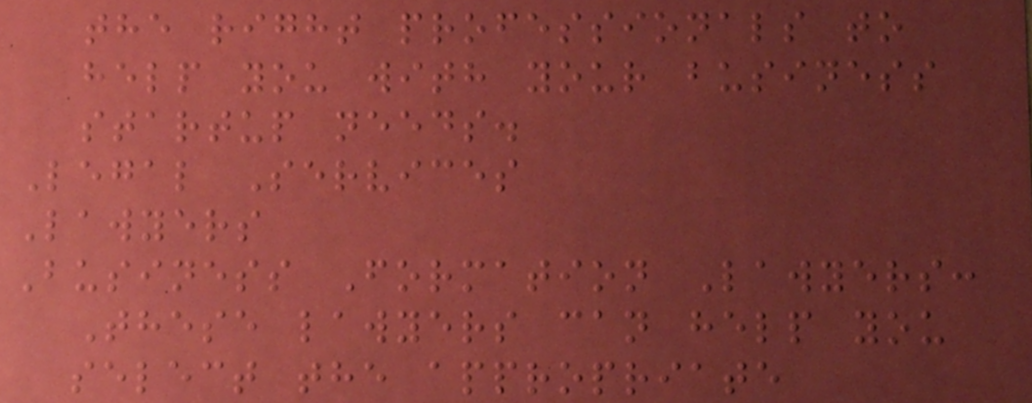the right professionals to
help you with your business
startup needs.
Legal Services
Lawyers
Business Formation Lawyers:
These lawyers can help you
select the appropriate
